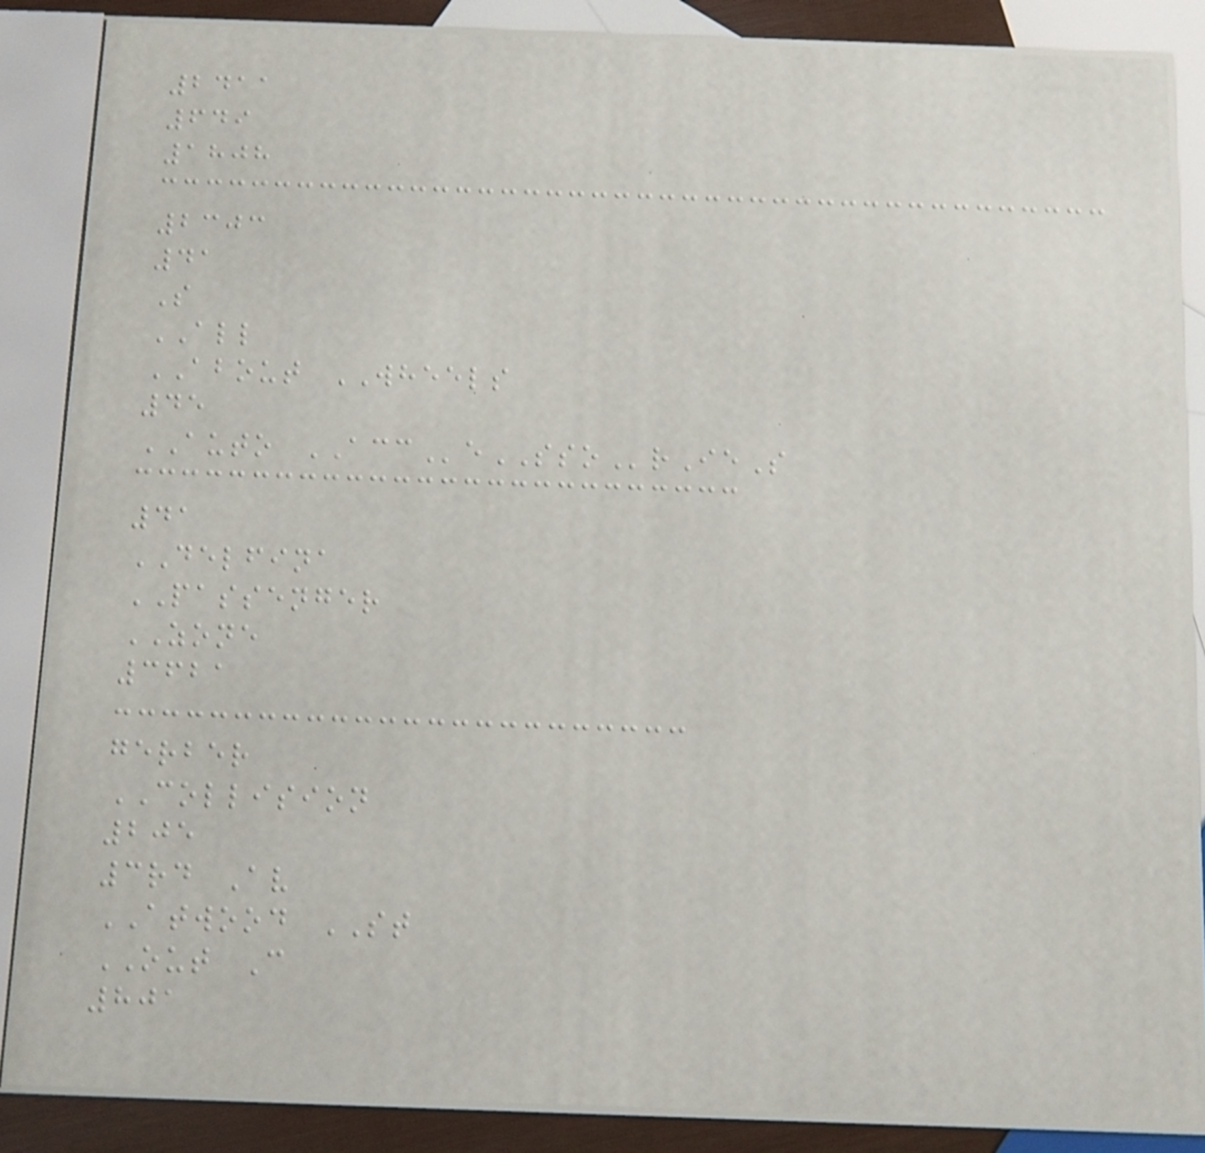2411
649
1808
2303
41
S
ALL
ABOUT WHEELS
45
AUTO ACCeSSOrIeS
41
DELFINA
PASSENGER
ZONE
3621
gerber
COLLISION
205
3rd Av
ATWOOD ST
OUT C
801
